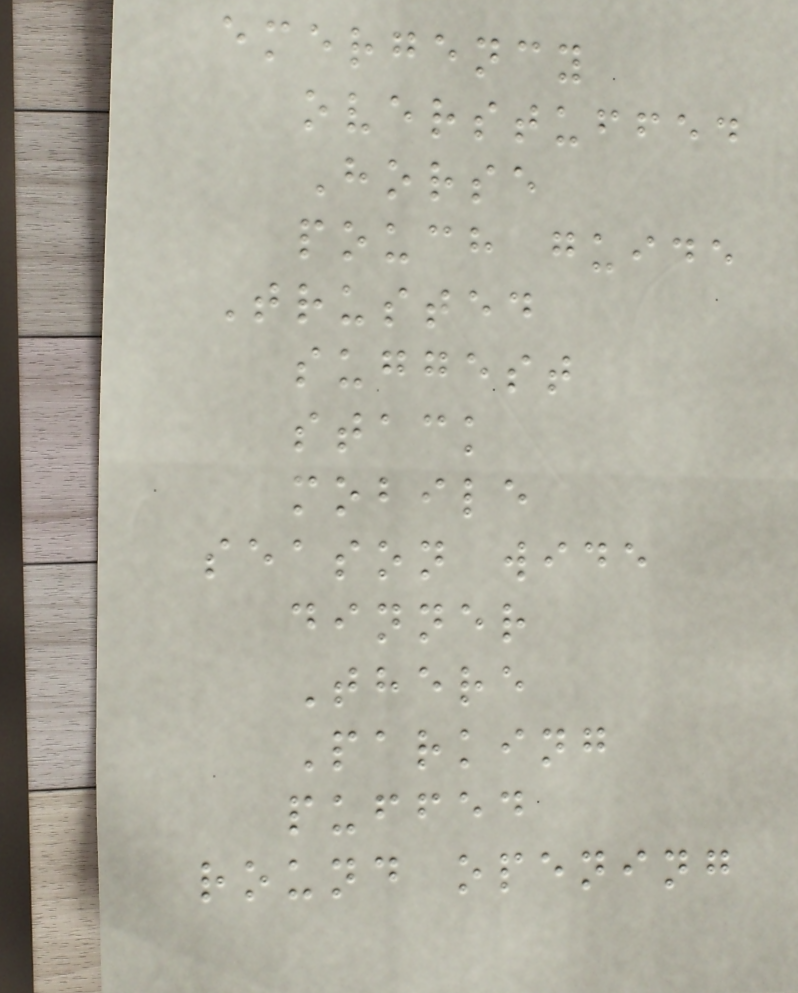emergency
overstuffed
Horse
pouch guide
Trusted
suggest
stack
mobile
season wide
dinner
There
Parking
puffed
round opening
